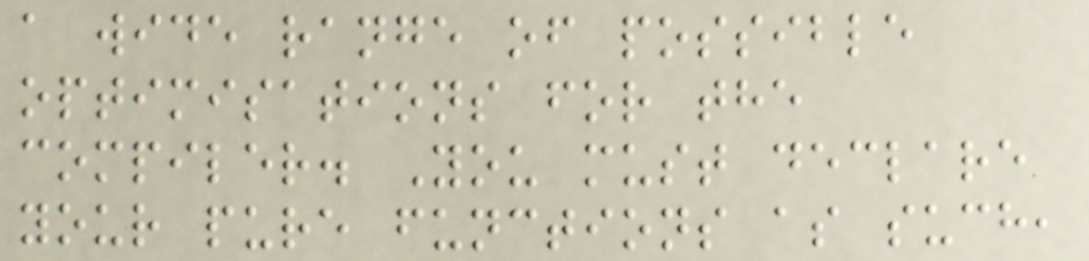a wide range of possible
optimisations for the
compiler. You must declare
your pure functions as such,
